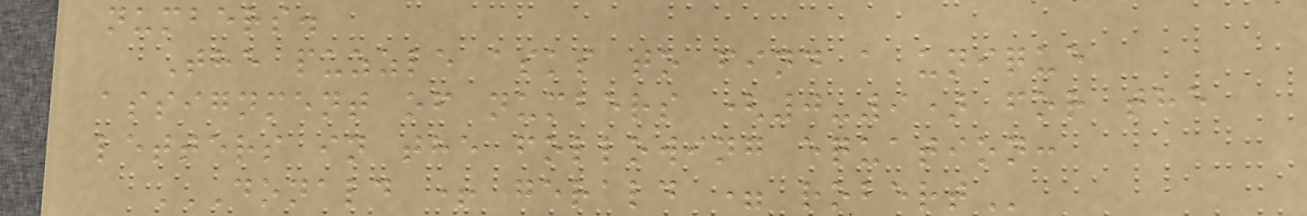numbers.
The puzzle asks to find a unique
assignment of numbers (0-9) for the
letters in the following equation:
DONALD + GERALD = ROBERT
